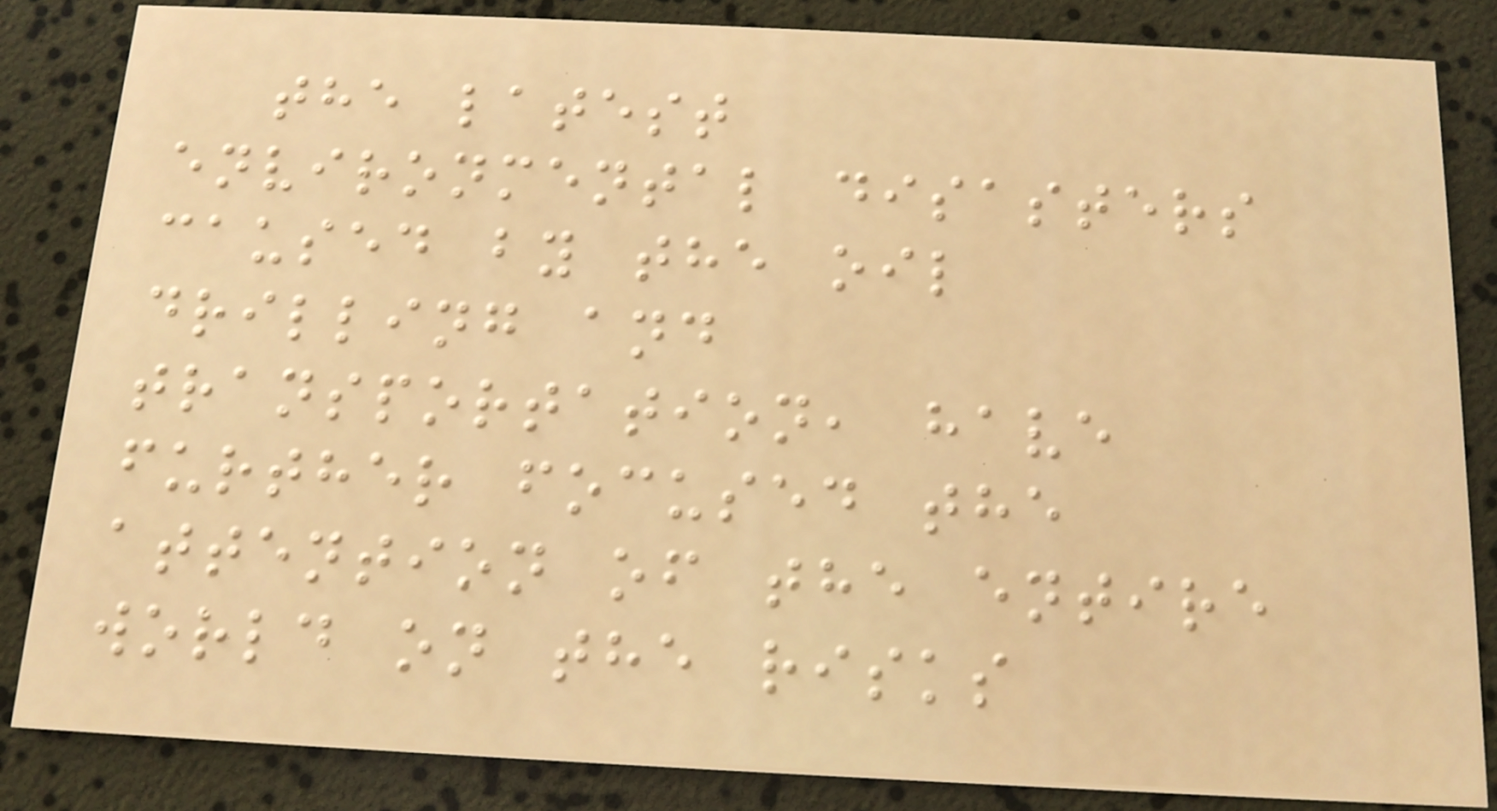the latest
environmental disasters
caused by the oil
drilling and
transportation, have
further focused the
attention of the entire
world on the risks
